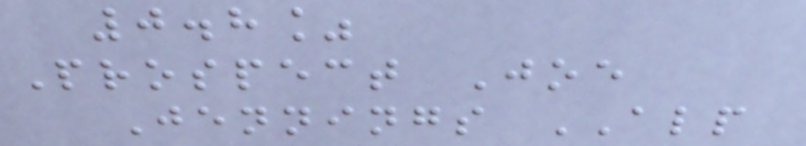0.8%
Prospect Joe
Jennings ALP
